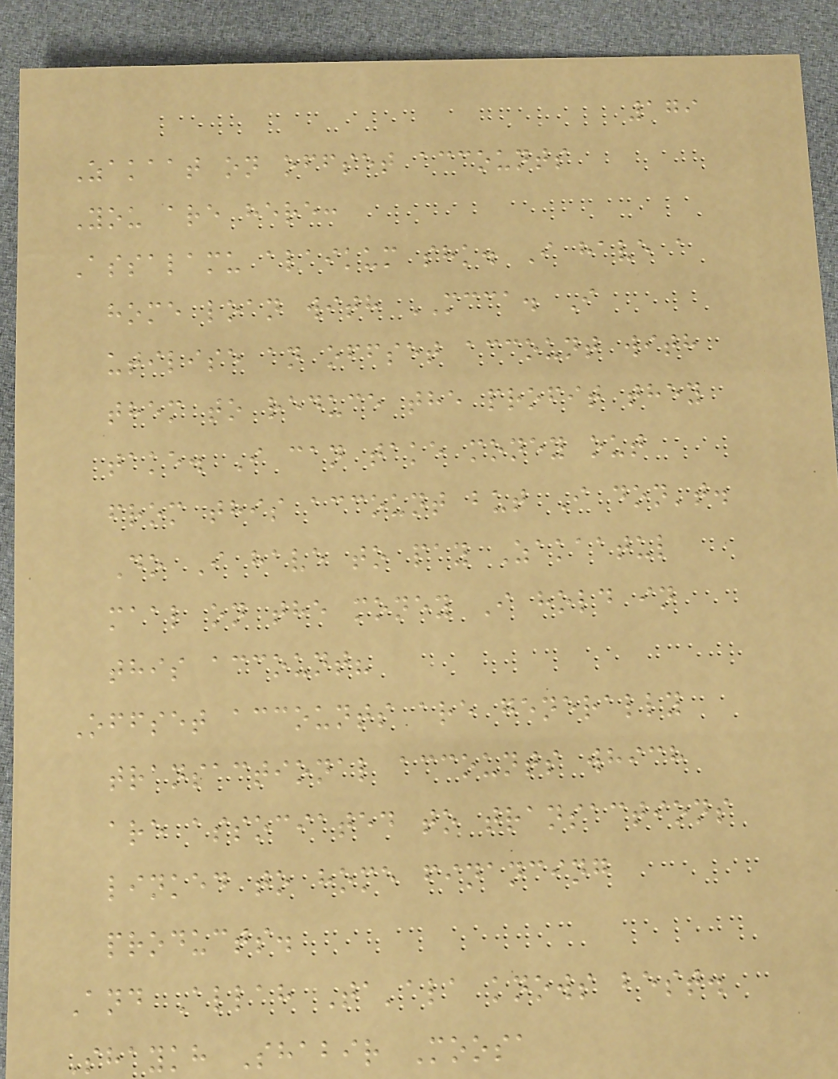179
Zakaat on offset accounts
You are here:
Assalamu alaikum shk. I have a
home loan with MCCA. I
utilise an offset account with
them to reduce the profit they
take. I can take money out
from this account but I don't.
Do I have to pay Zakaatul
maal on the money I hold in
this account?
Offset accounts are generally
transactional accounts which
are associated to transactions
linked to home financing
products.
And Allah Ta'ala knows best.
Shaykh Shabir Moosa
